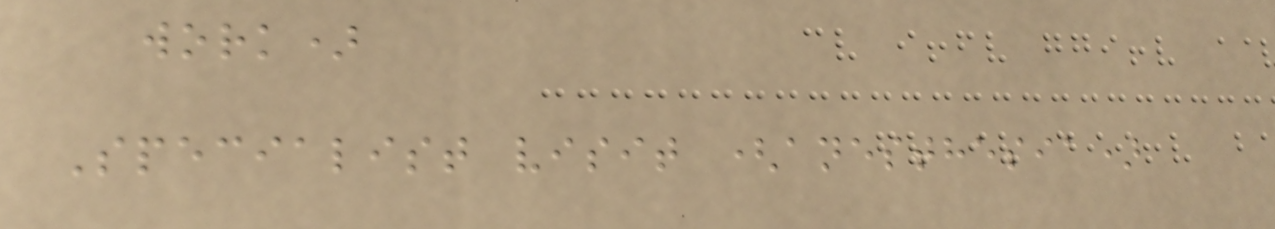work)
Specialist visit (anesthesia)
